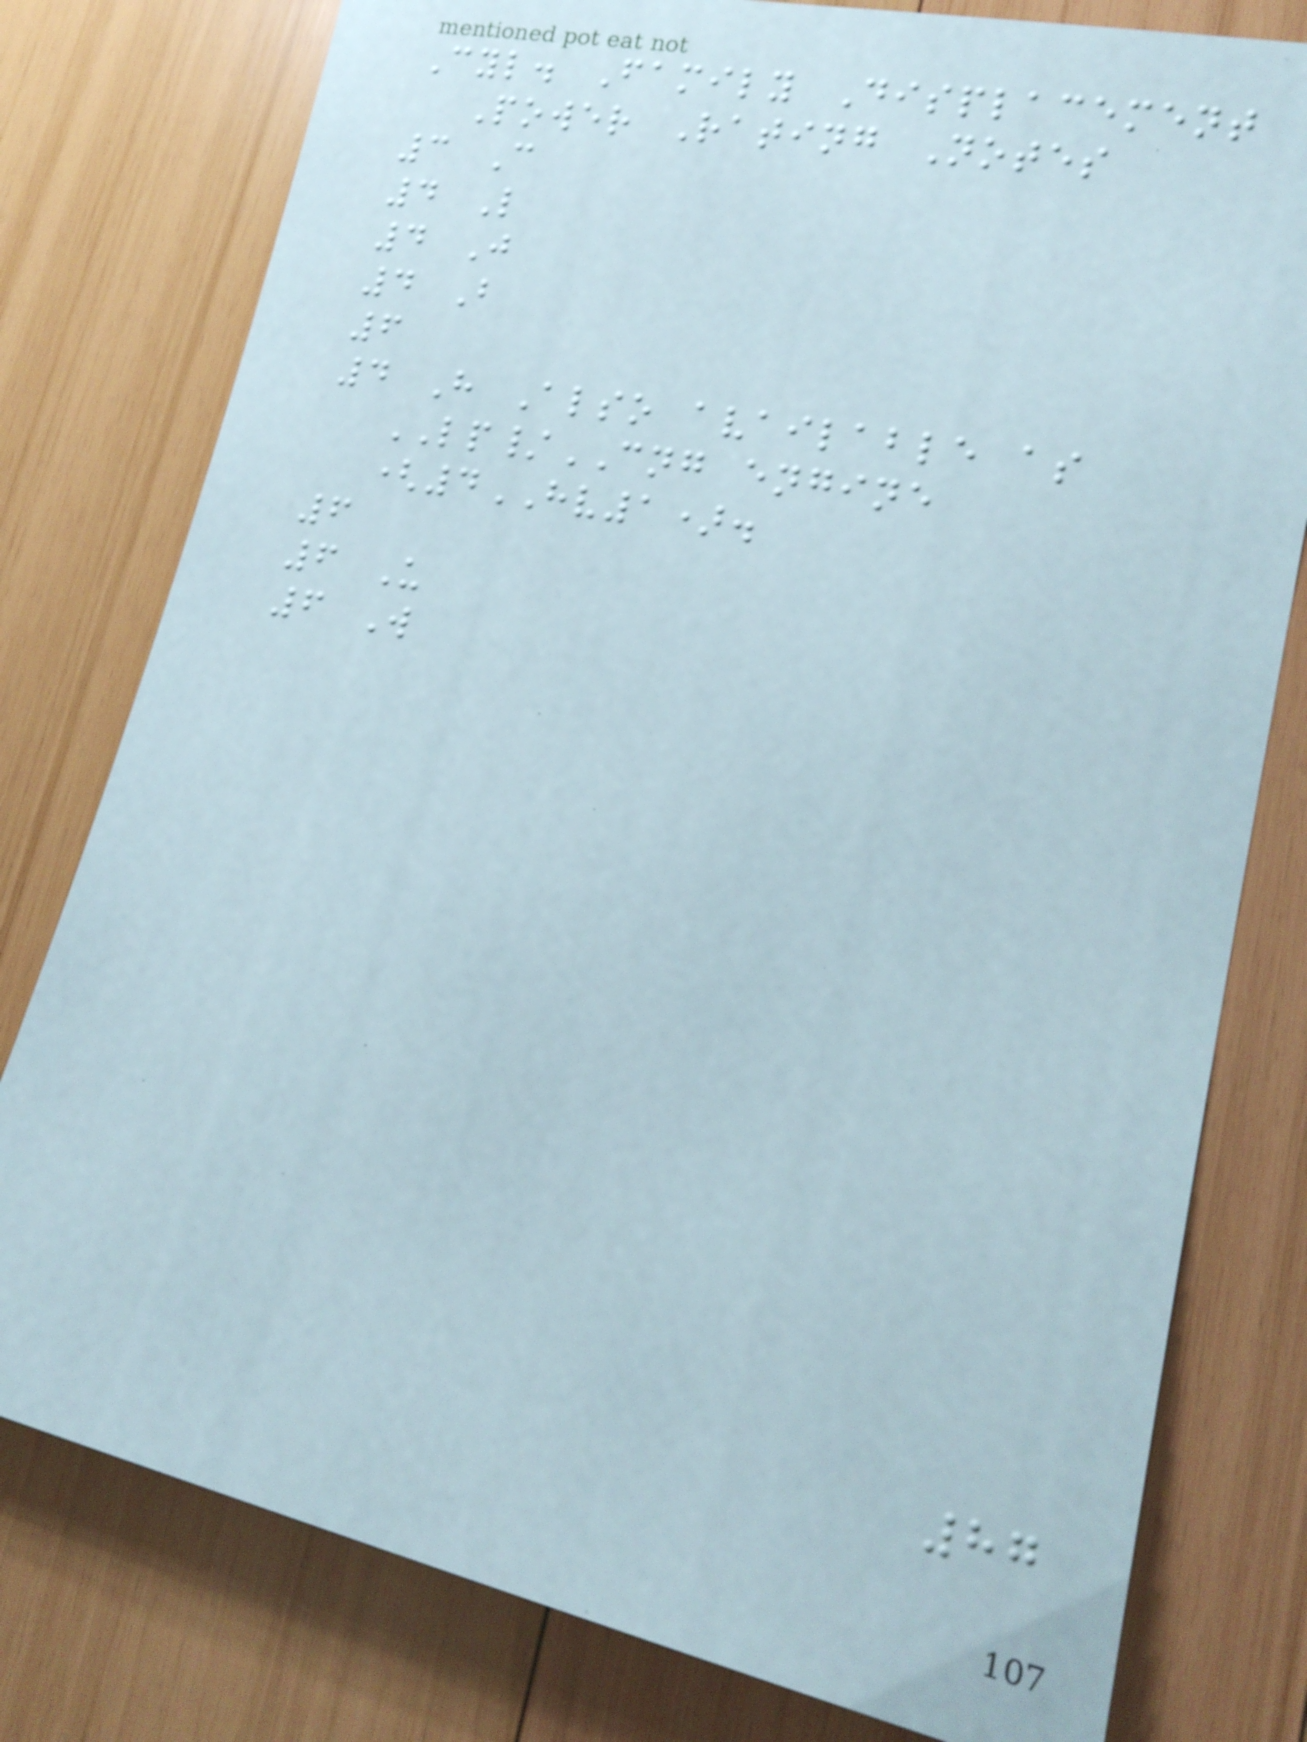Cyl. Family Displacement
Power Rating Notes
3 C
4 L
4 J
4 B
6
4 H Also available as
LP/CNG engine
(4HV1).
6
6 U
6 W
87
